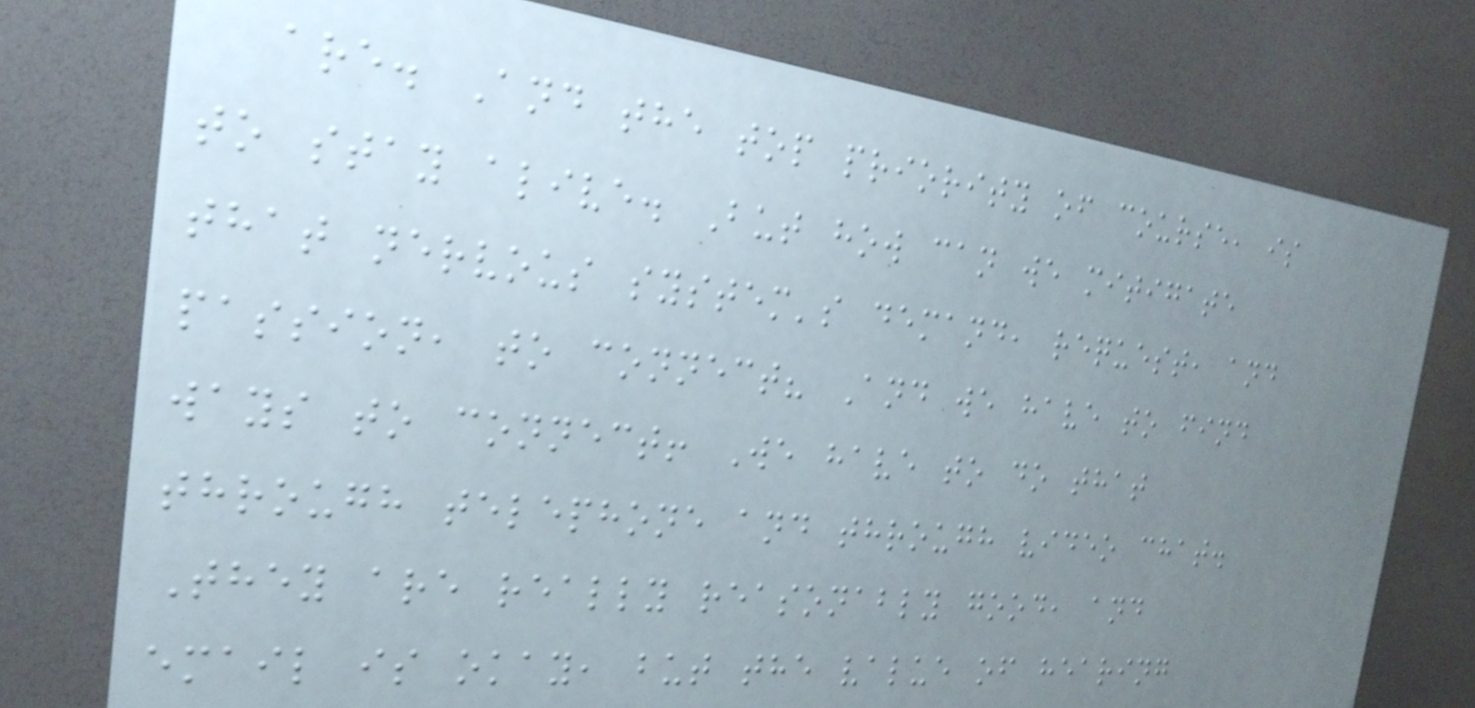are. And the top priority of course, is
to stay alive. But how can we mitigate
that nervous system's demand, request, and
passion, to connect? And we have to find
ways to connect! We have to do that
through telephone and through video chat.
They are really reasonably good, and
email is okay, but the value of hearing
